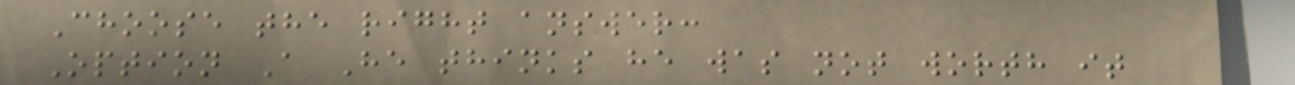Choose the right answer:
Option A He thinks he was not worth it
